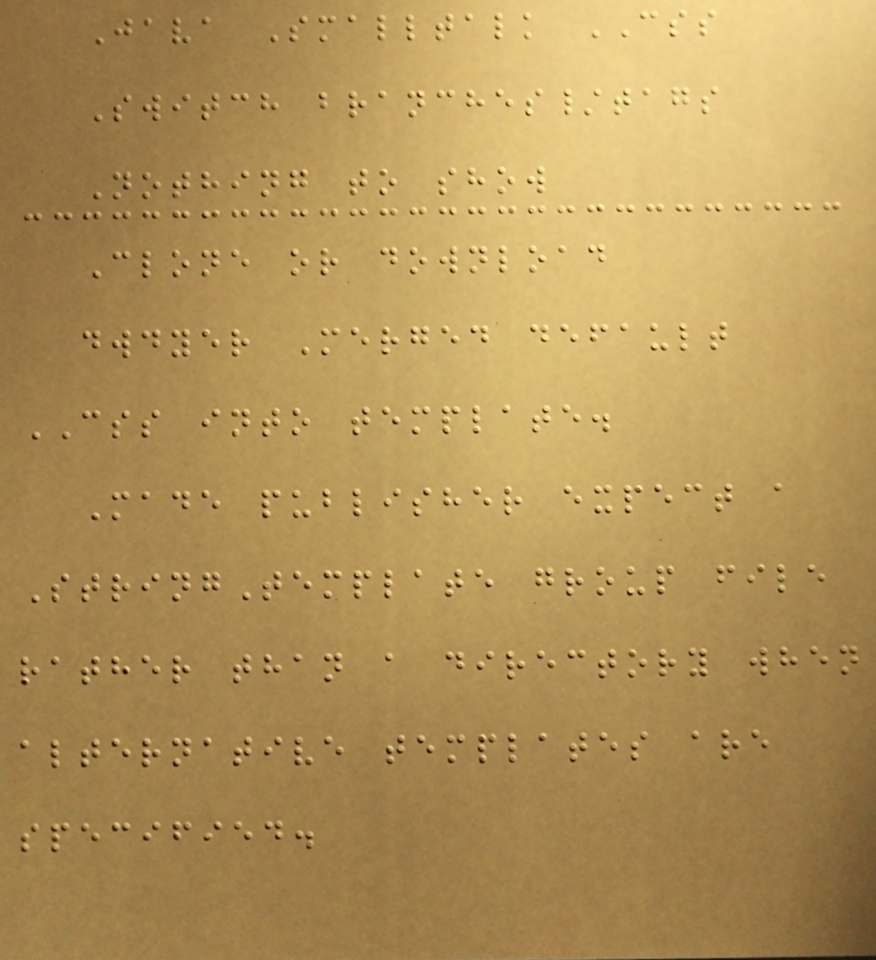Java Smalltalk CSS
Switch branches/tags
Nothing to show
Clone or download
dwdyer Merged default
CSS into template.
Made publisher expect a
StringTemplate group file
rather than a directory when
alternative templates are
specified.
